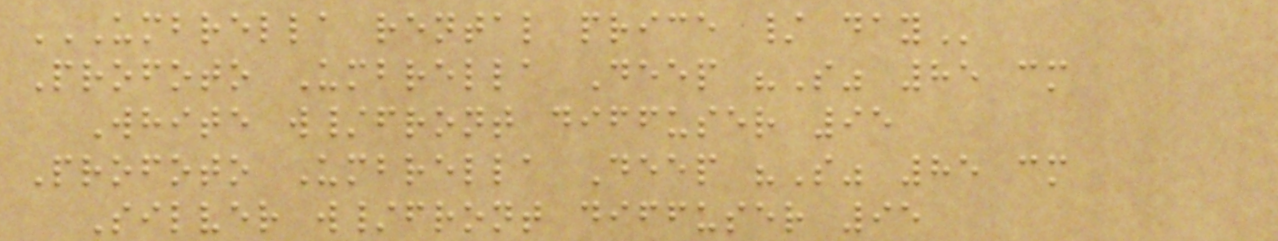UMBRELLA RENTAL PRICE / DAY
Profoto Umbrella Deep "S" 85 cm
White w/front diffuser 95
Profoto Umbrella Deep "S" 85 cm
Silver w/front diffuser 95
